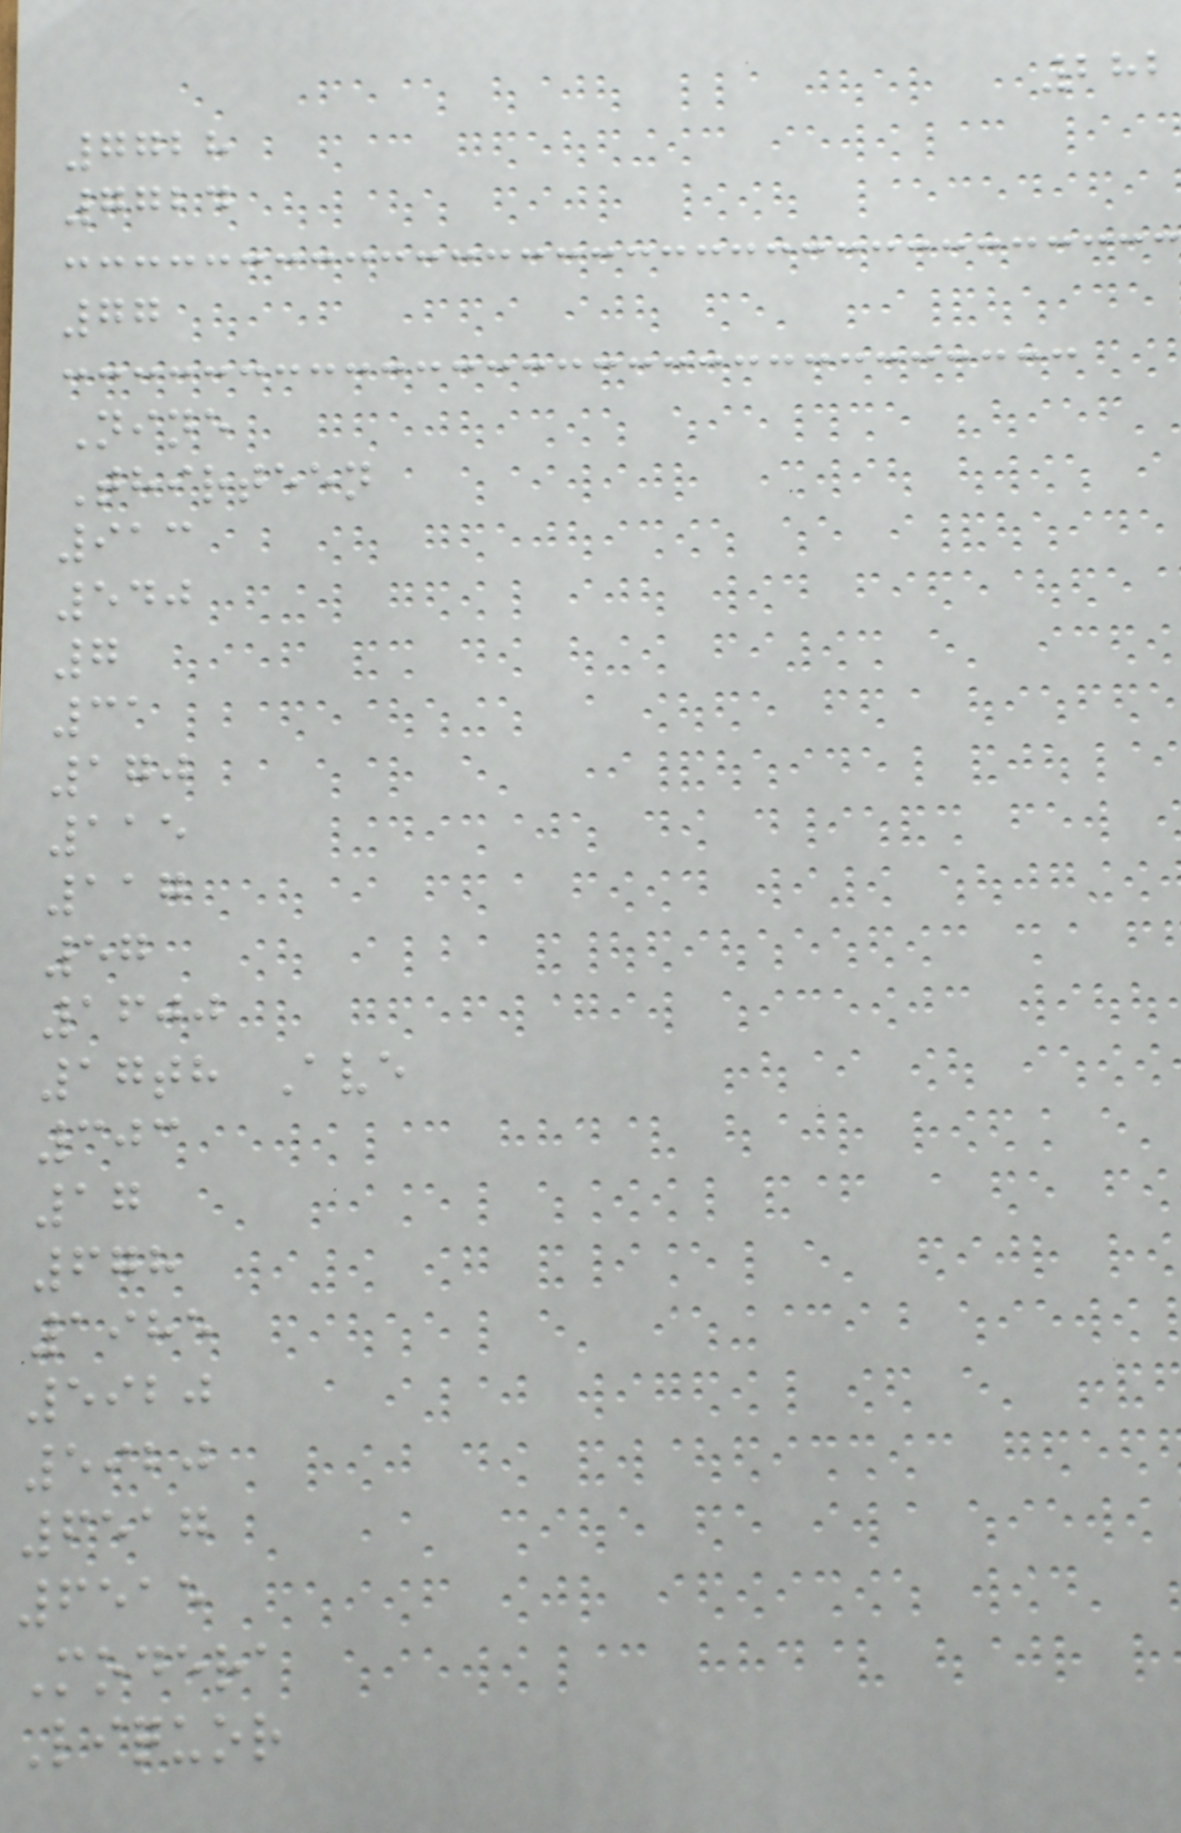282
7728
7724
77
Nine
Thirteen
913
540
7
31
170
115
117
57
1600
17th Ave
303
17
678
1985
5920
5920
6517
6515
Modera
Liquor
